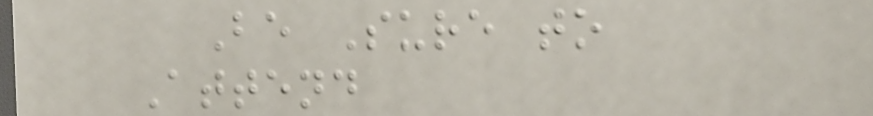Be Sure to
Attend
